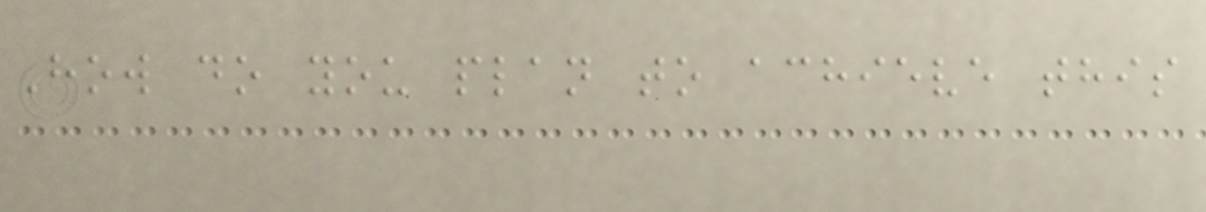How do you plan to achieve this
